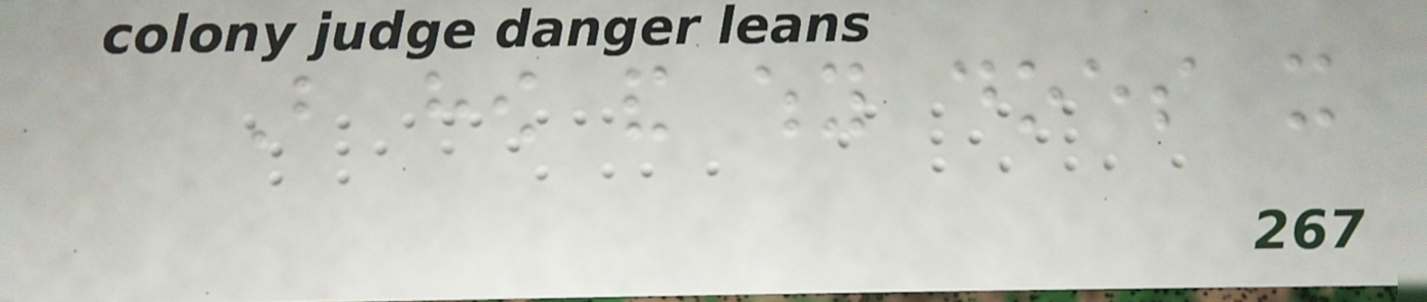But how and why does it
